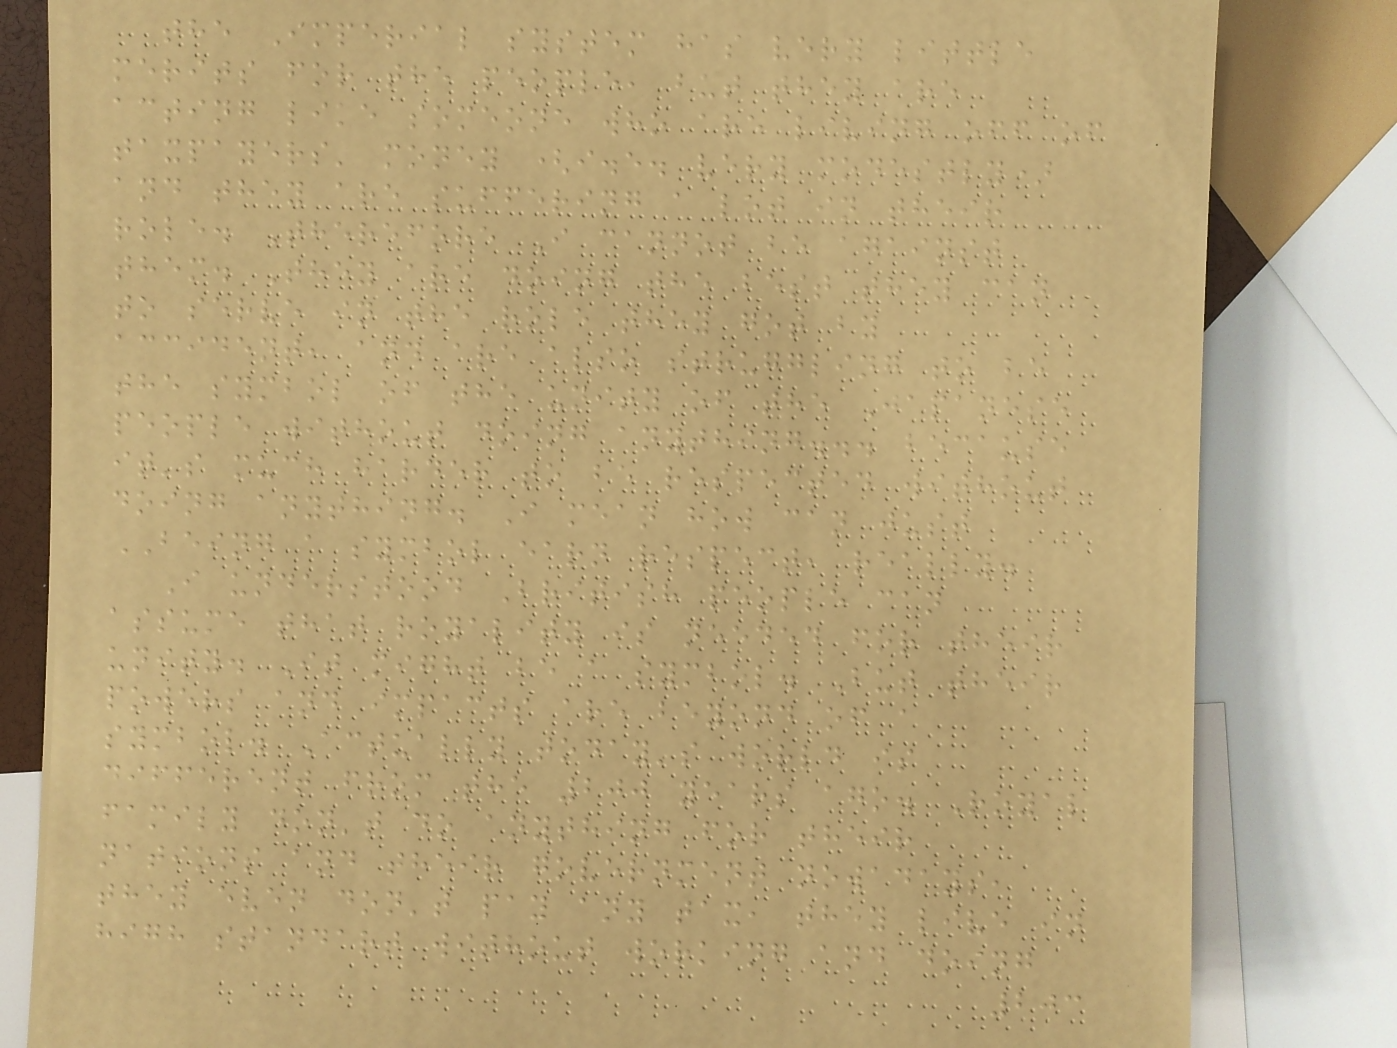the Imperial system has very little
merits for the people, but they are
acting like someone who are living off of
taxpayers' money (i.e. very modestly)
and they are suffering a lot in their
role. Therefore I cannot be against
them. They are doing the best they can
to serve in the role they got by
accident, and are also struggling to be
the symbol of the unity of the Japanese
people without doing anything... because
it's much harder to be respected without
doing anything. I mean how can just
BEING a symbol earn respect, really.
I understood British people can
assume that royality is needed for their
unity. It might be a symbol. But their
powers and impacts are beyond of a
symbol. Actually today's world is
different from the 200 years ago. Royal
family don't do anything for their
nations and their government nowadays,
they even don't pay any tax, they live in
high standart without working and doing
203
